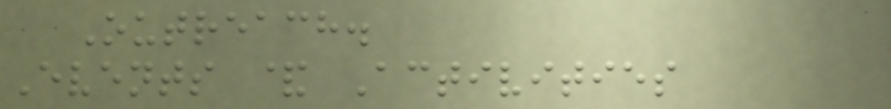Outreach.
Events & Activities
